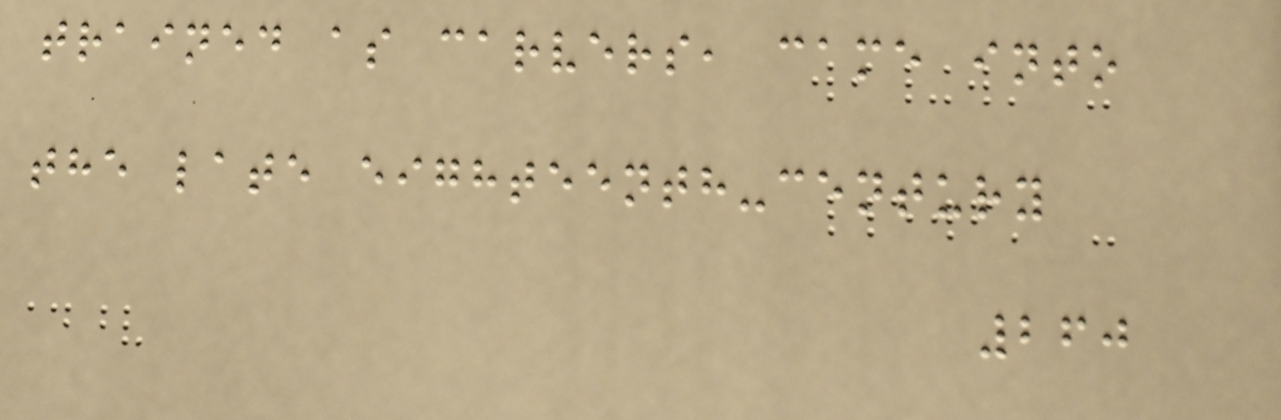trained as carvers, came into
the late eighteenth-century
260
